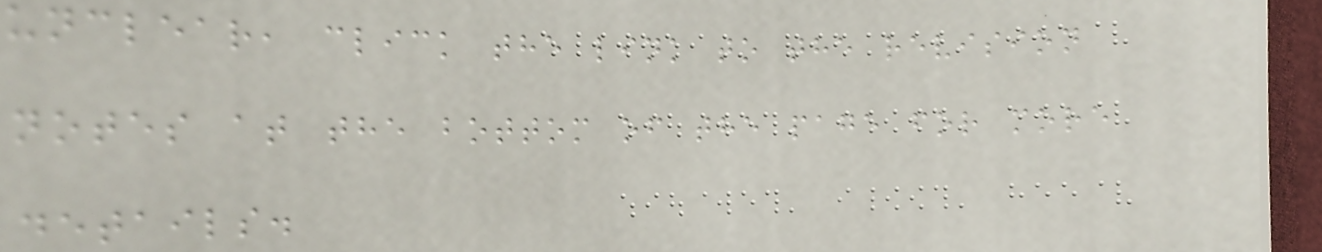unclear, click the link to the revision
notes at the bottom of the page for more
details.
